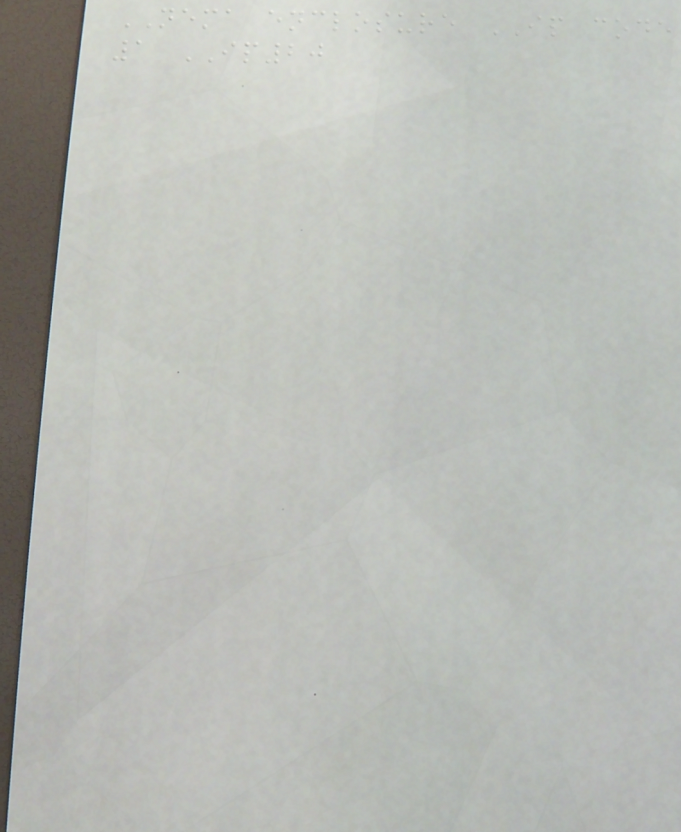NEMA enclosure IP code
1 IP20
